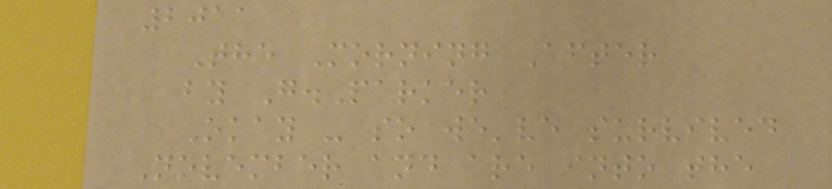2011
The Morning After
by G.Parker
Okay - so we've survived
November and are into the
